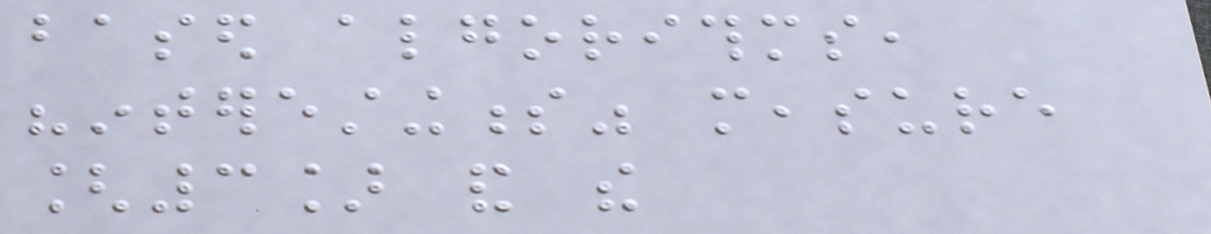based algorithms,
"interestingness" measure
[3] and the
